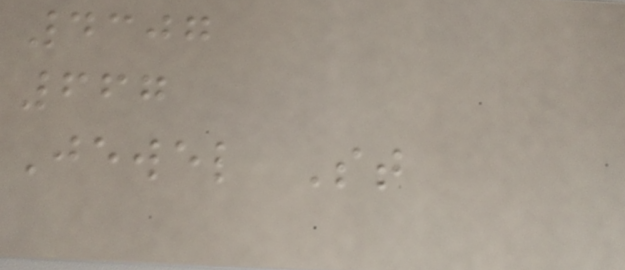4307
667
Jewel St
